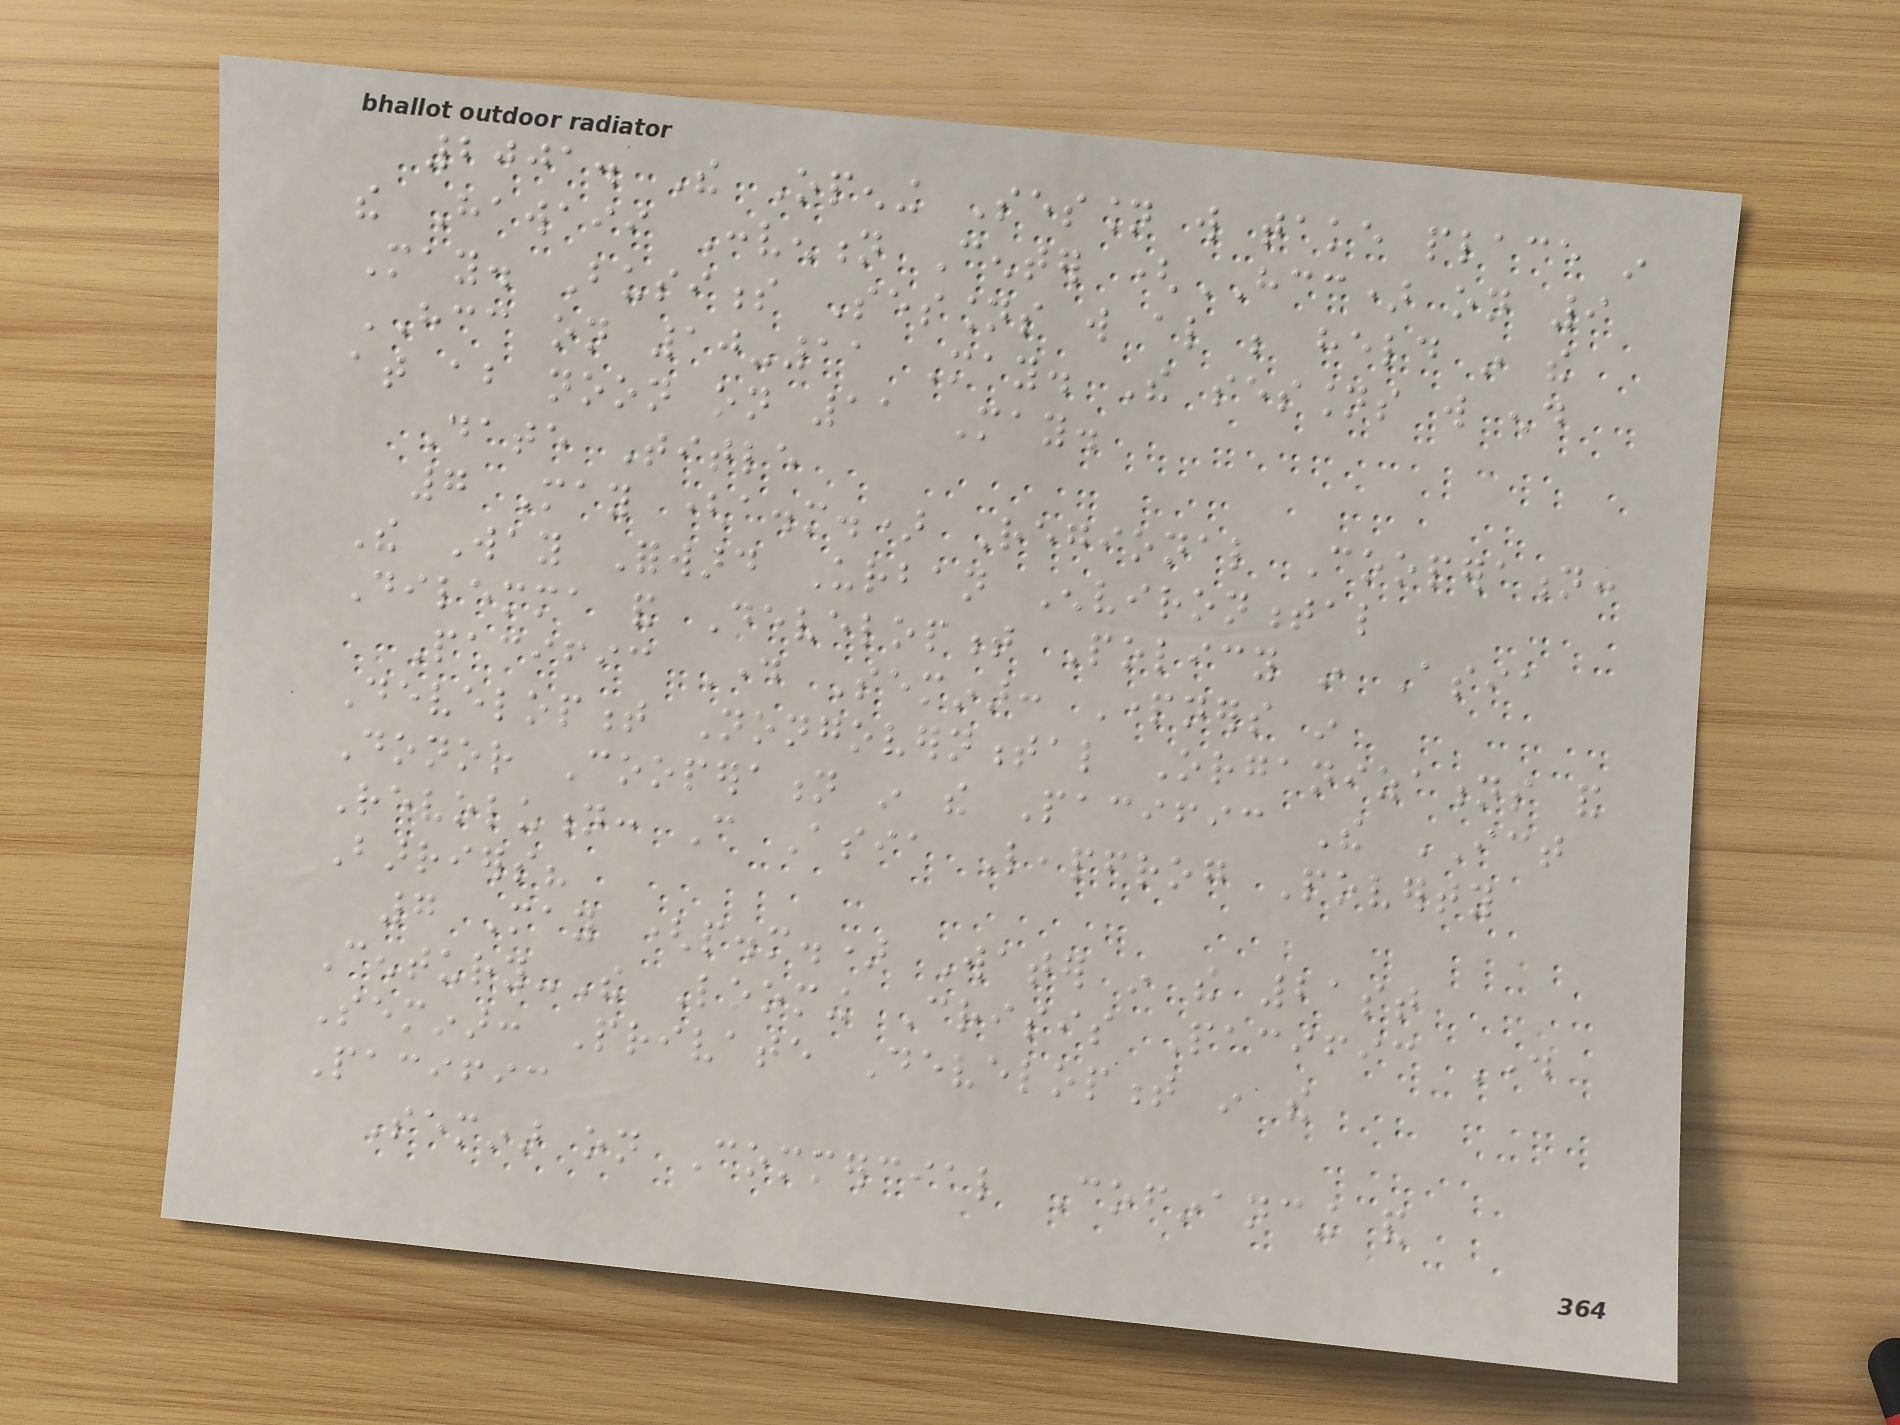2001. The Opening Session will take place in
the Hawaii Convention Center (HCC) on 9
May. Business Sessions will also be held in the
HCC on 10-11 May. The sessions will end
at about noon on 11 May.
Date Title
7 May (a.m.) Regional Cooperation:
The Way Forward Urban Environmental
Dilemma and Development Policy in Asia
Pacific Day Seminar: Partners in
Development Nongovernmental Organizations and
Donor Cooperation in the Pacific The ICT
Revolution: Can Asia Leapfrog Poverty
Barriers?
7 May (p.m.) Water in the 21st
Century-The Looming Crisis Pacific Day
Seminar: Private Development in the
Pacific
Seminar on Commercial Cofinancing and
